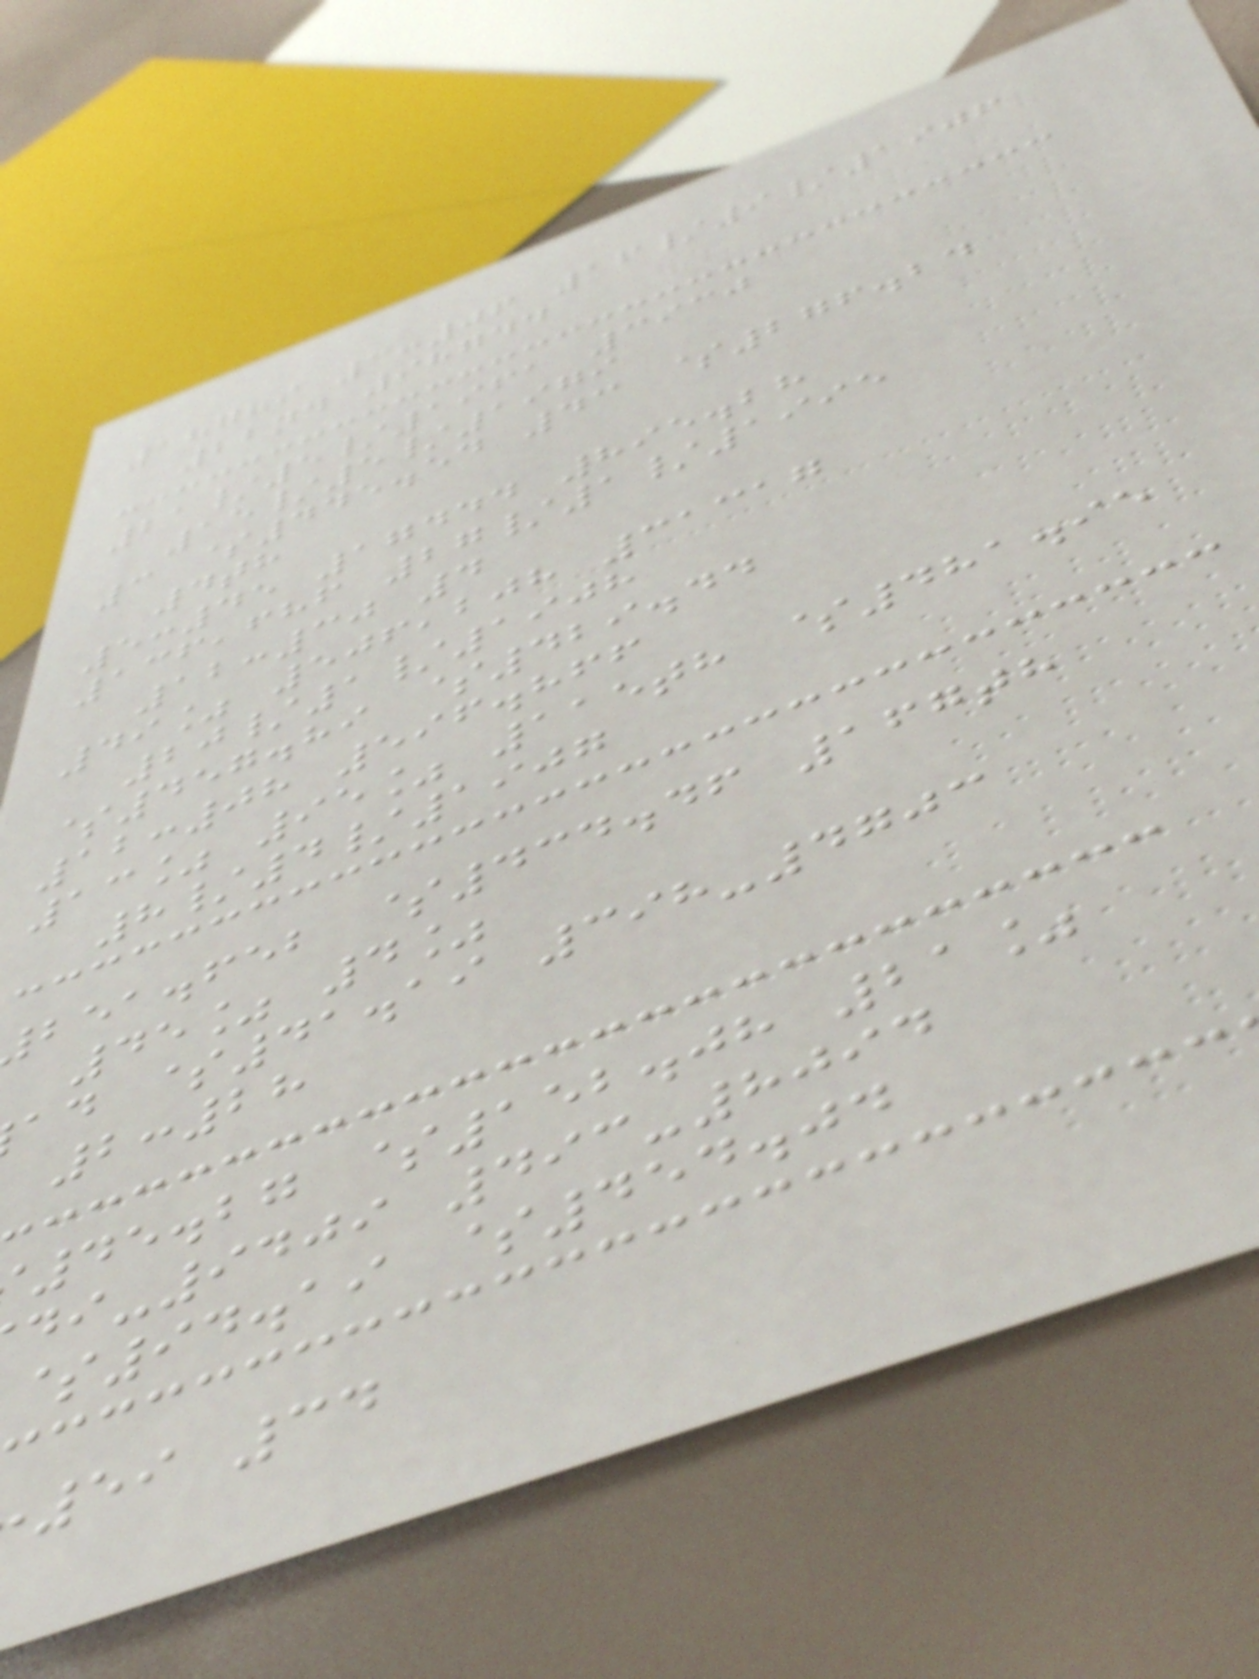18789 3:06 16/9/1906
22nd 98744
21/5/1961 3930
15/5/1979
3 $445.54 43 $276.24
4th
5:45 17444 895.28
136,686 27/1/1995
12:30 4
49% 506,208 31317
20/1/1908
$457.89 $429.44
12:08 596.866
13% 95% 115th $481.95
8/4/1907
bea.feb $434.46 167th
45% 4%
ad $41.19 398-4703
2:28
45.27 $152.08 21%
-9409 493-8094
$94.19 $454.04
59 34
